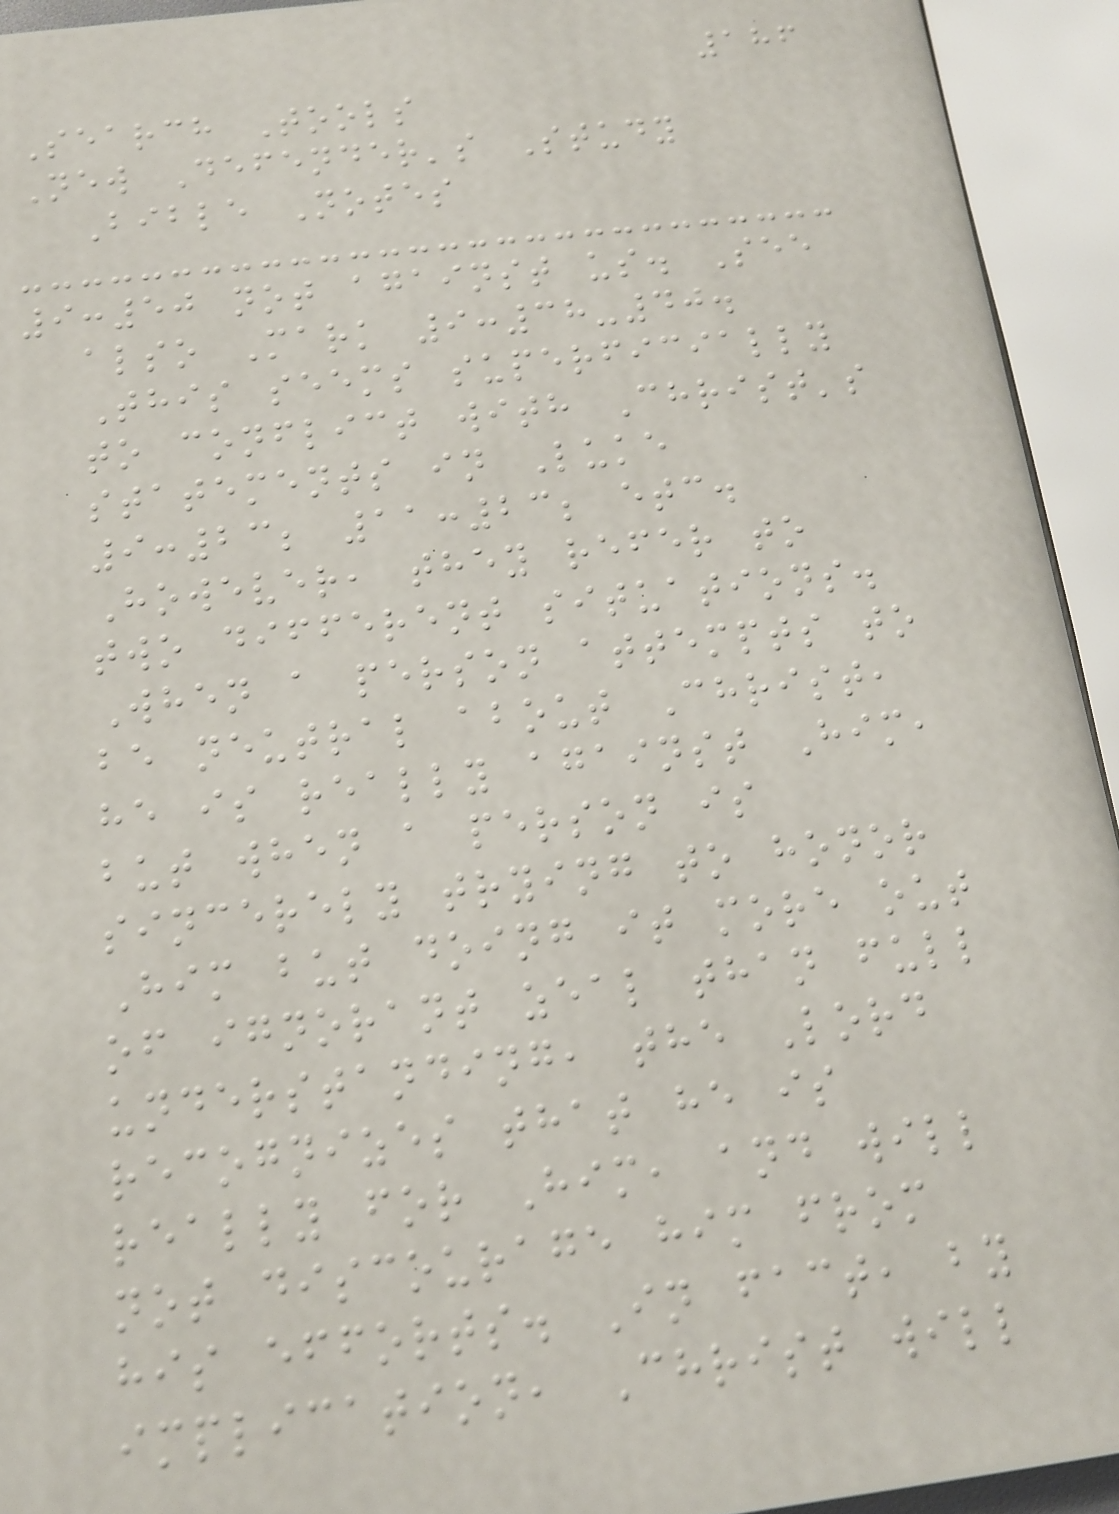186
Search Tools
New Defender's Study
Bible Notes
9:50 not against us. See
also Mark 9:38-40.
This seems superficially
to conflict with Christ's
statements in Luke
9:23; 11:23; etc.
However, they refer to
two different situations.
When a person attempts to
be neutral about Christ,
he is really against Him,
but when a person is
sincerely trying to honor
Him but doing it more out
of ignorant zeal than full
understanding, the Lord
recognizes that he is
really for Him, and will
not discourage him from
his efforts. In fact, by
implication, Christ will
